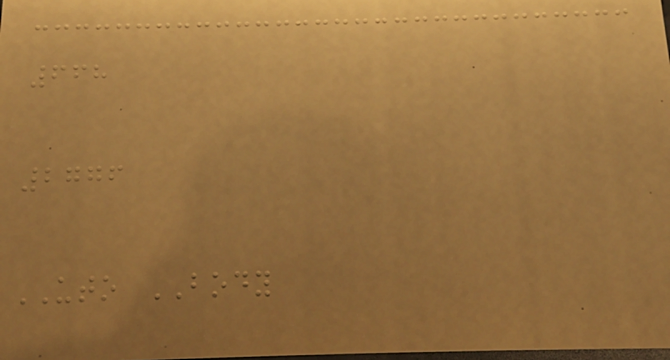668
2776
UTO BODY
